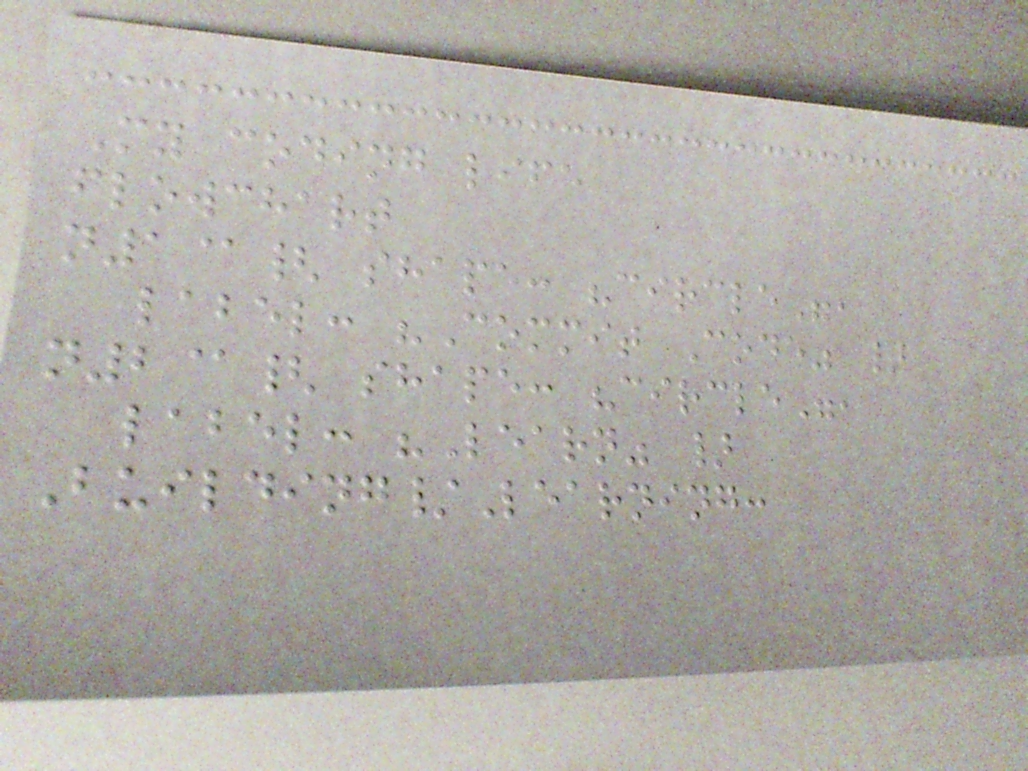My coding life
flowchart
n1@{ shape: "circle",
label: "Commit Code" }
n2@{ shape: "circle",
label: "Learn" }
Building/Learning:
